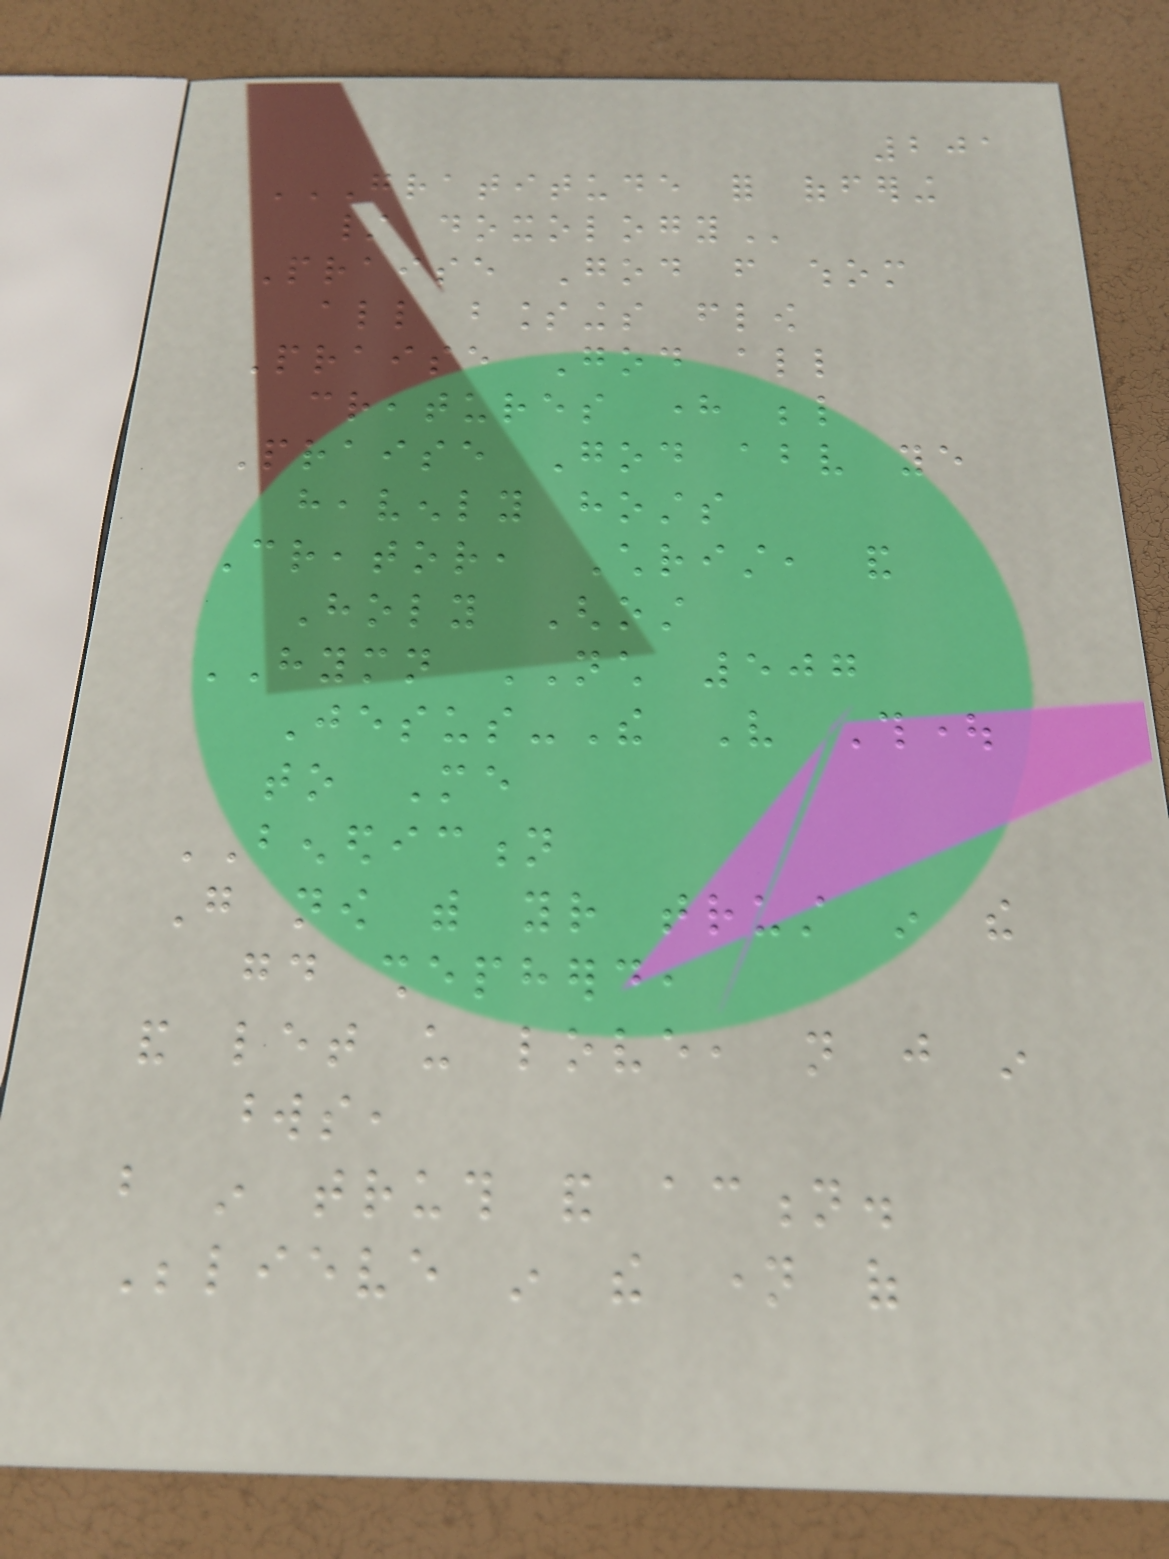201
GRATITUDE FOR OFFERING
/ DOXOLOGY
Praise God from whom
all blessings flow
Praise God all
creatures here below
Praise God above ye
heavenly hosts
Creator, Christ, and
Holy Ghost
HYMN NCH 507
Jesus-The Very Thought
to Me
BENEDICTION
Go now with your trust in the
good shepherd,
and let us love, not just in
words,
but in truth and action.
Believe in the name of
